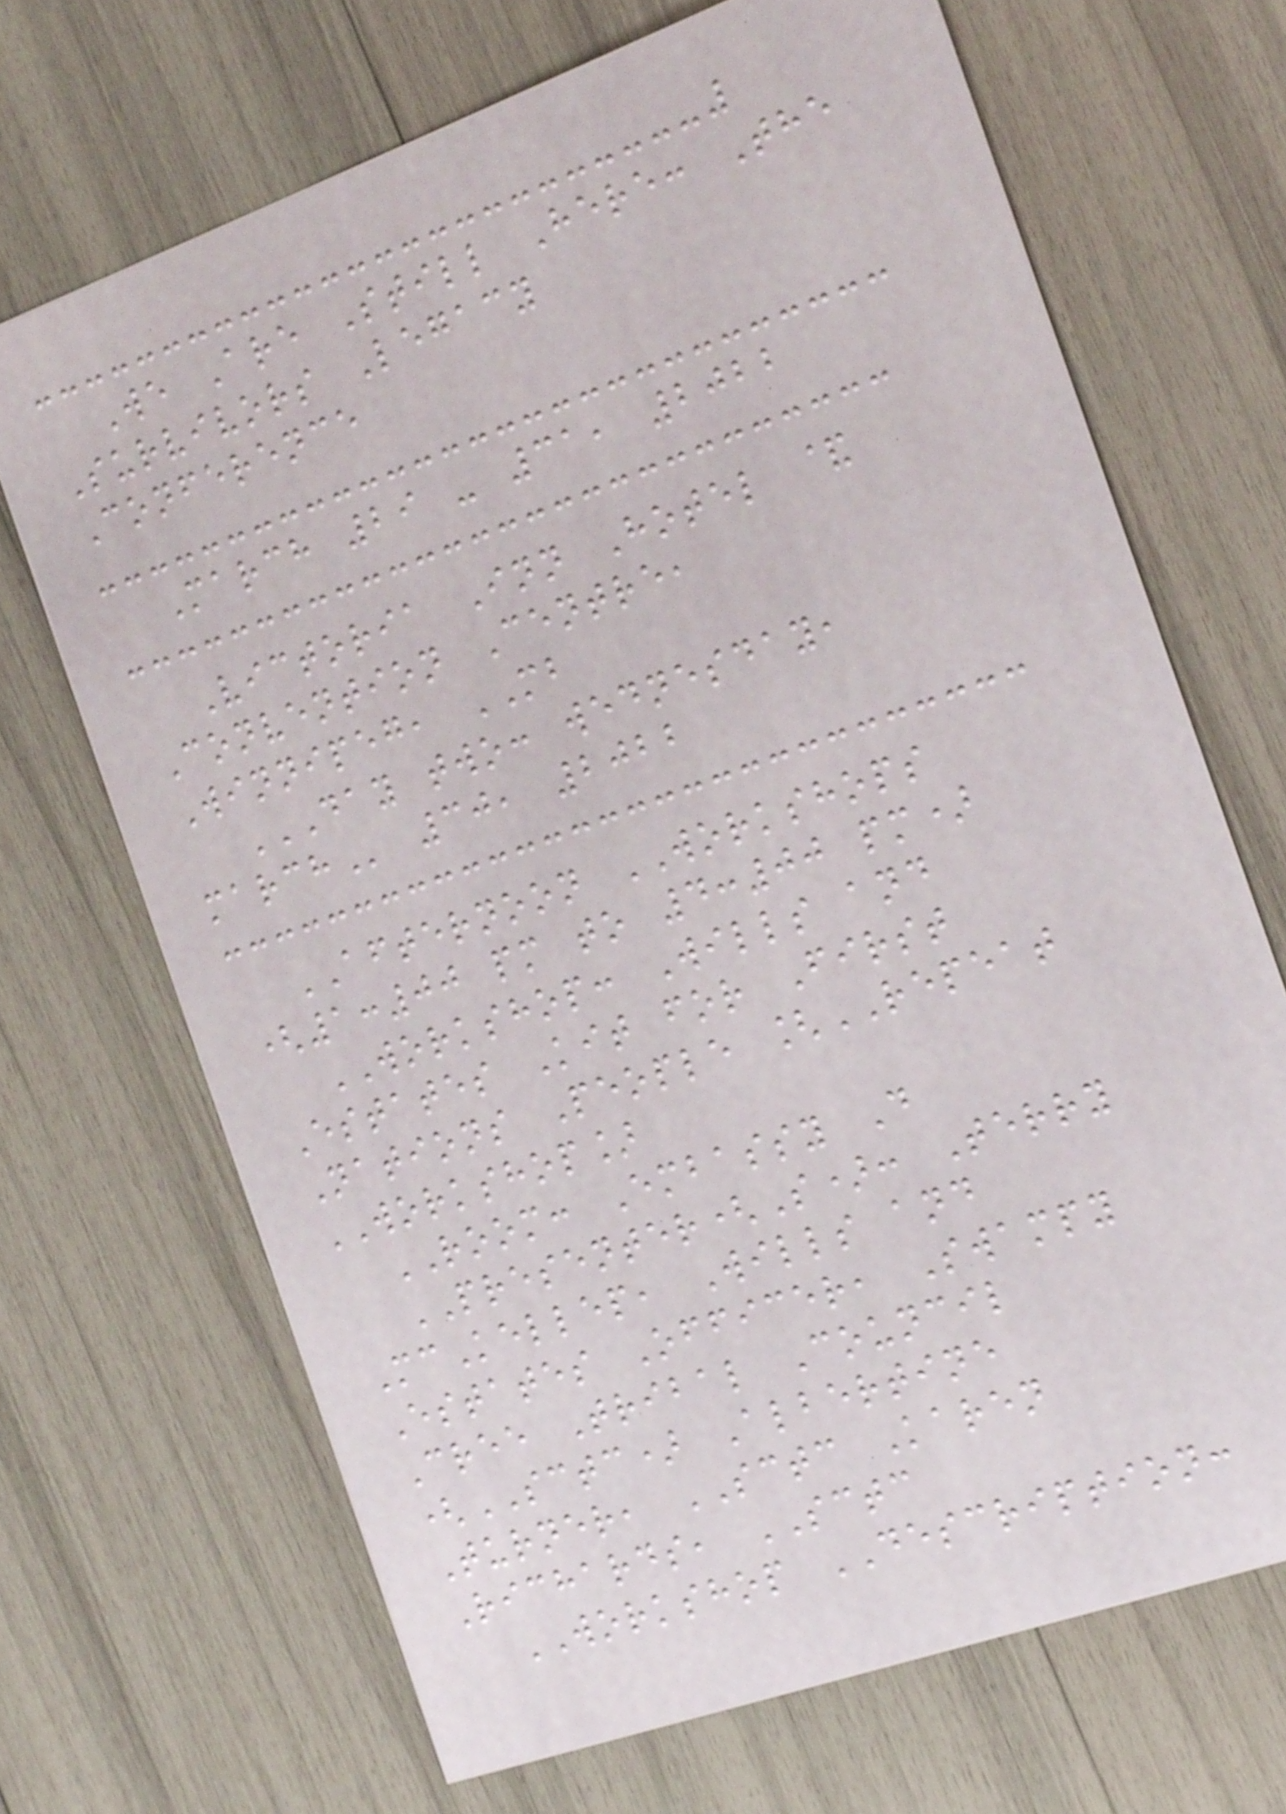We Are Still Here: The
Survivors Legacy
Conference
March 29 - 31, 2022
Victoria Inn Hotel &
Convention Centre,
Winnipeg, MB
DAY TWO: WEDNESDAY,
MARCH 30, 2022
AFTERNOON WORKSHOPS
(1:00 pm to 4:00 pm)
WORKSHOP: Wills and
Estates Kit for First
Nations People [REPEAT
WORKSHOP]
ROOM: Embassy D
PRESENTER(S): Terry
McKellep, Wills and
Estates Officer, Swampy
Cree Tribal Council
(SCTC) Albertine
Turner, SCTC Karen
Richards, SCTC
WORKSHOP DESCRIPTION:
